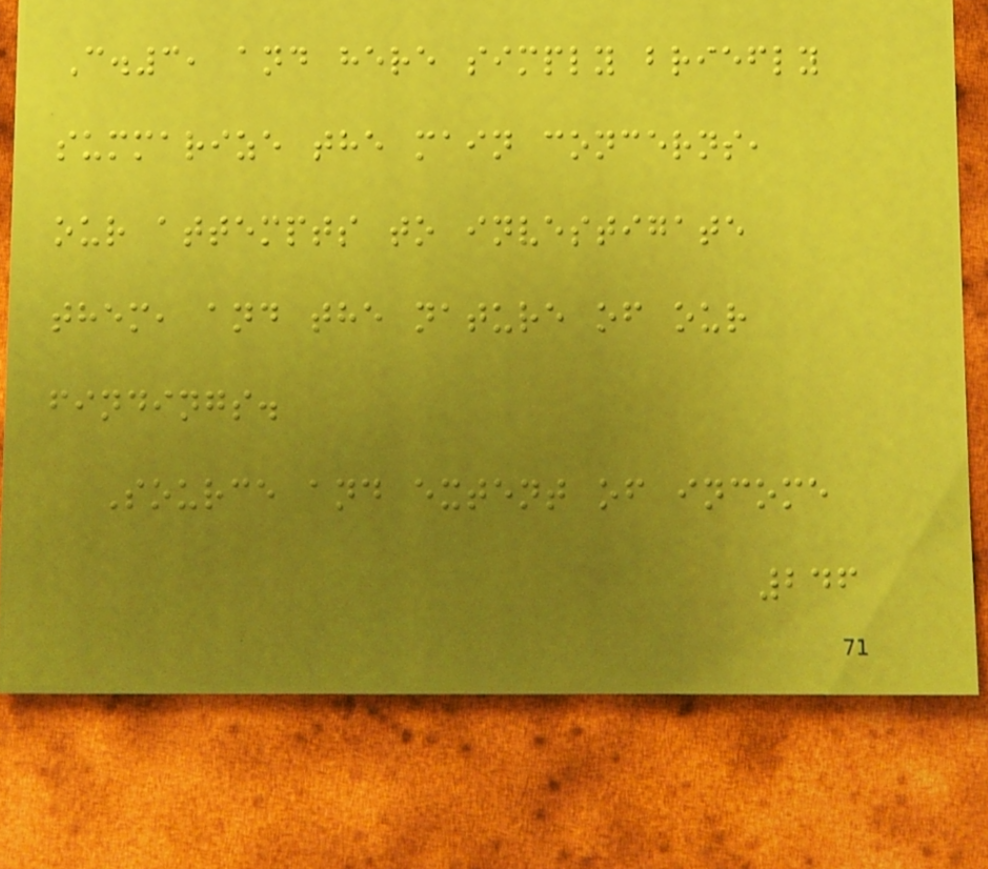C.3, and here simply briefly
summarize the main concerns,
our attempts to investigate
them, and the nature of our
findings.
Source and extent of income
246
